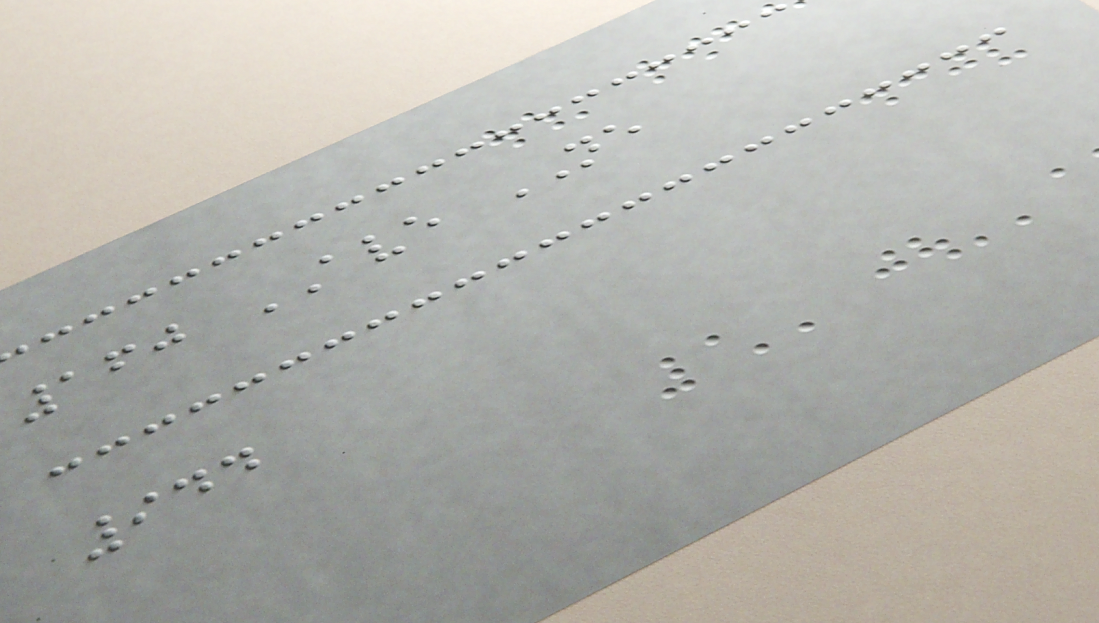160 AVE NE
944
